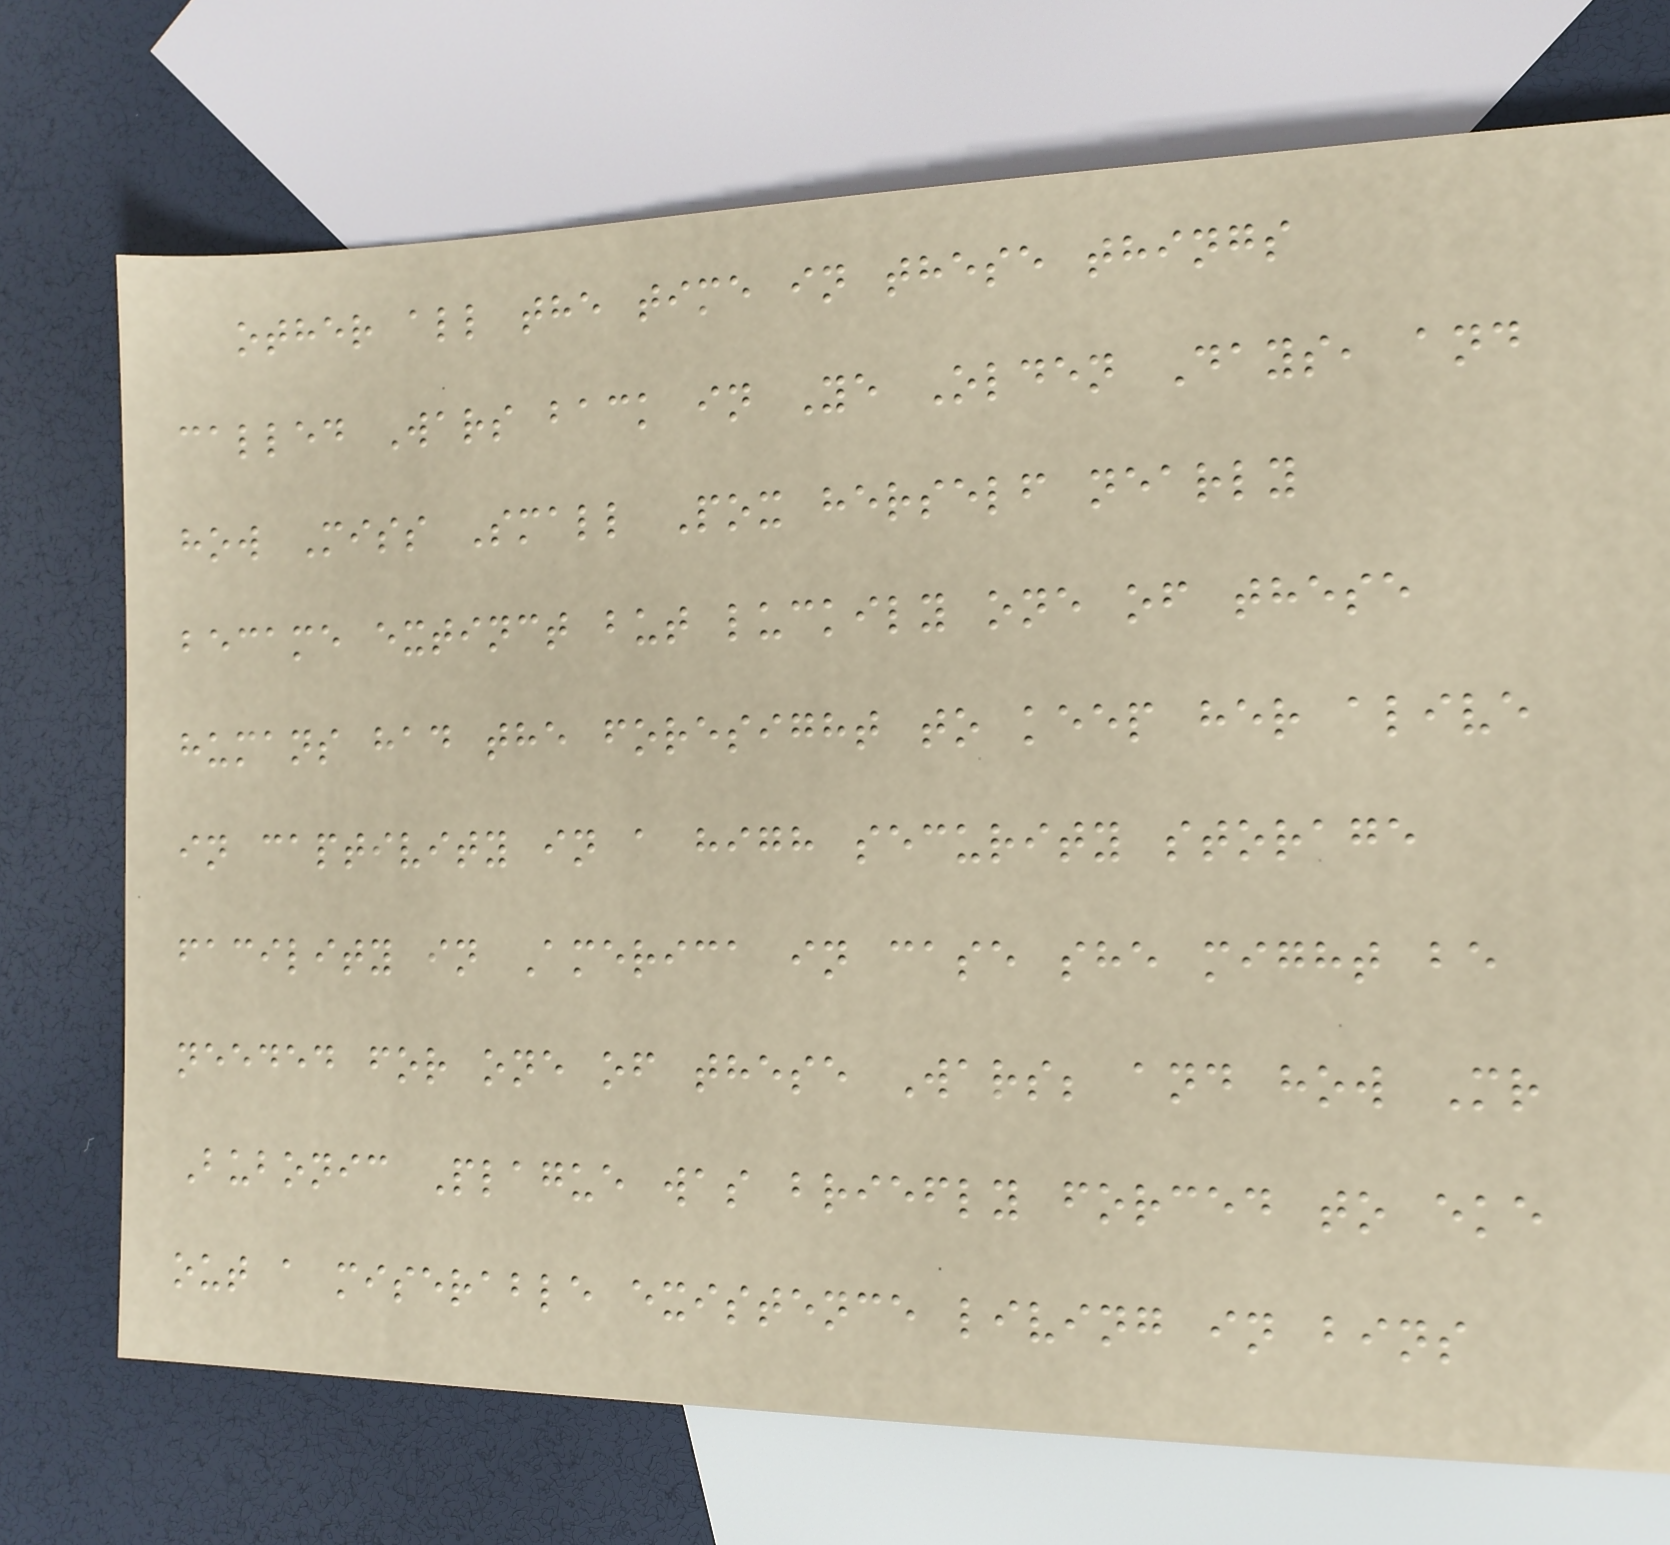other all the time in these things
called Wars back in Ye Olden Days, and
how Miss Small Pox herself nearly
became extinct but luckily one of these
humans had the foresight to keep her alive
in captivity in a high security storage
facility in America in case she might be
needed for one of these Wars; and how Mr
Bubonic Plague was briefly forced to eke
out a miserable existence living in bins
